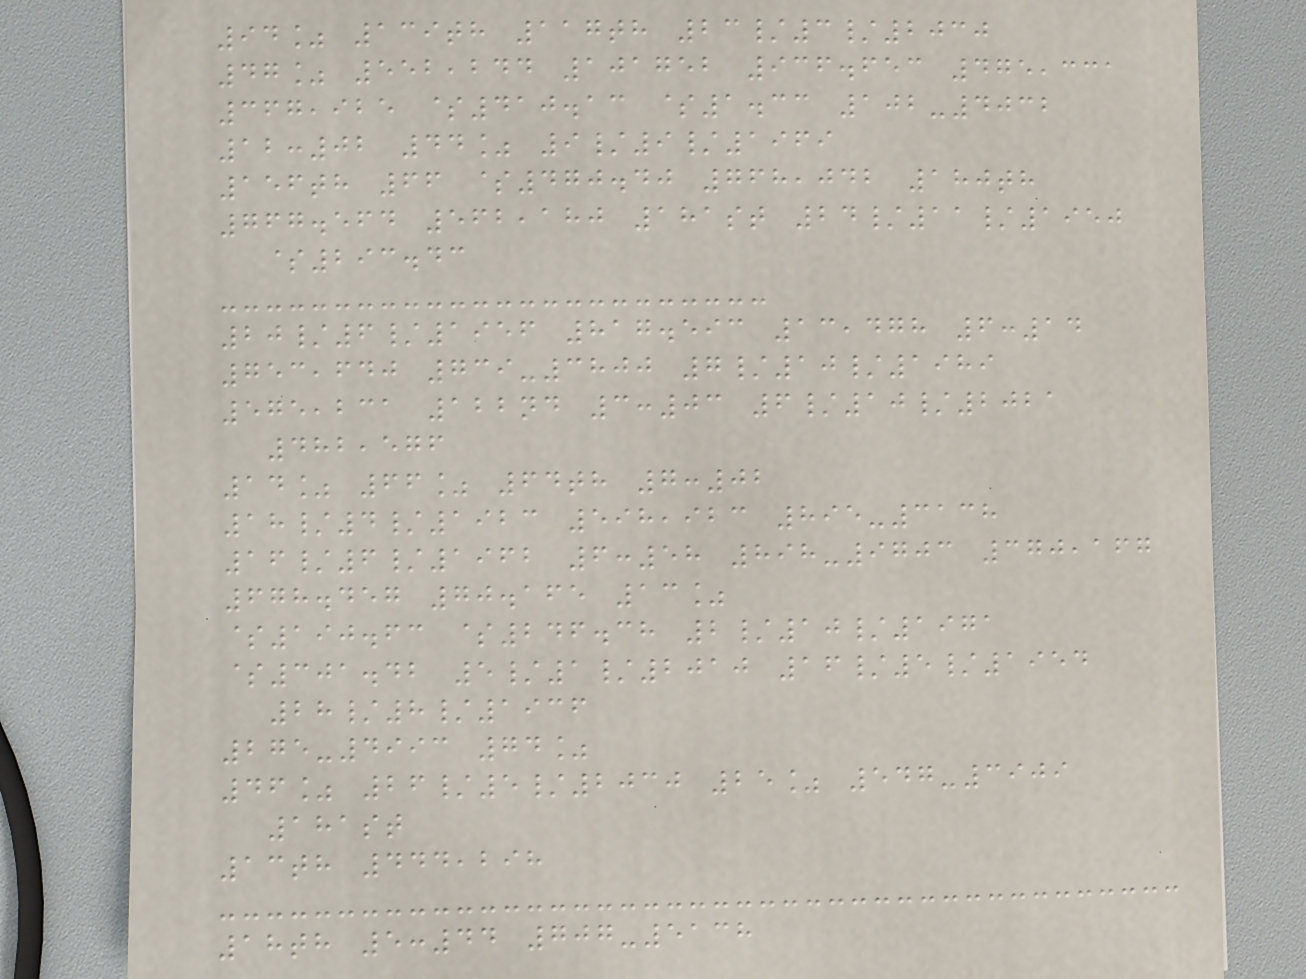94% 139th 117th 23/3/2030
47% 552,244 101752 936.653 475,331
367,925 $410.13 $1.33 102-4032
12:02 44% 9/9/1969
156th 66 $470.40 768,042 180th
767.564 562,180 181st 24/11/1950
$293.43
20/6/1956 817.593 13,478 6:14
753,640 739-3800 7/10/1989
575,231 122nd 3:03 6/10/2021
482,576
14% 66% 64th 7:02
18/4/1923 598,923 895-3138
16/6/1962 6:58 898-9703 370,167
678.457 70.165 13%
$190.63 $246.38 2/10/1971
$301.42 5/1/2010 16/5/1954
28/8/1936
275-4993 74%
46% 26/5/2030 25% 547-3909
181st
13th 444,298
18th 5:44 707-5138
